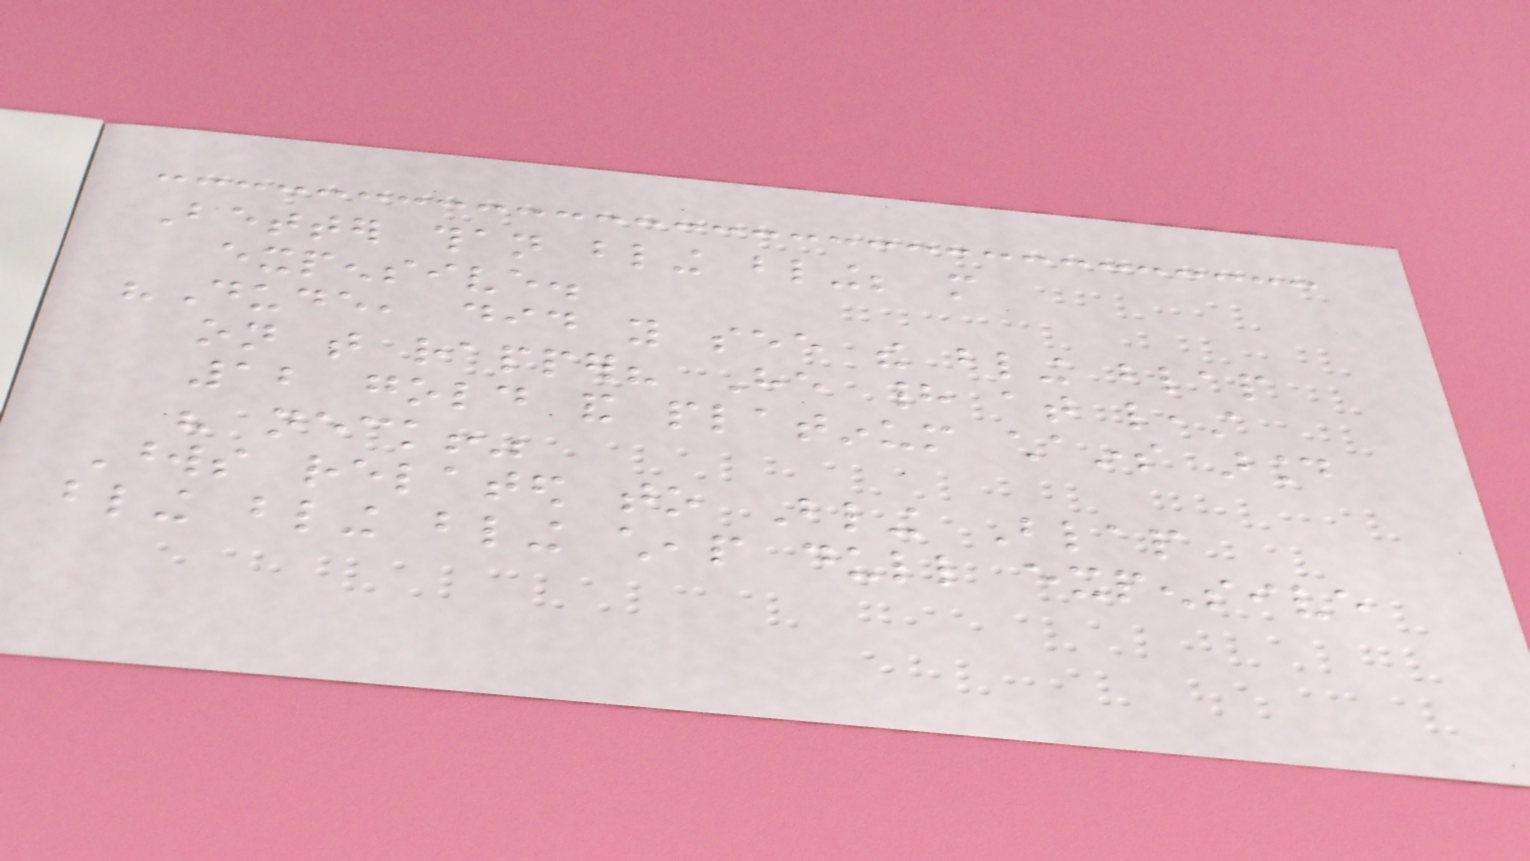Better than bling bling; more
expensive.
"Dude, did you see the bling blap
on that rapper? He had at least
12 gold and platinum chains around
his neck!"
Words related to Bling Blap
bling bling bling cheap dull expensive
